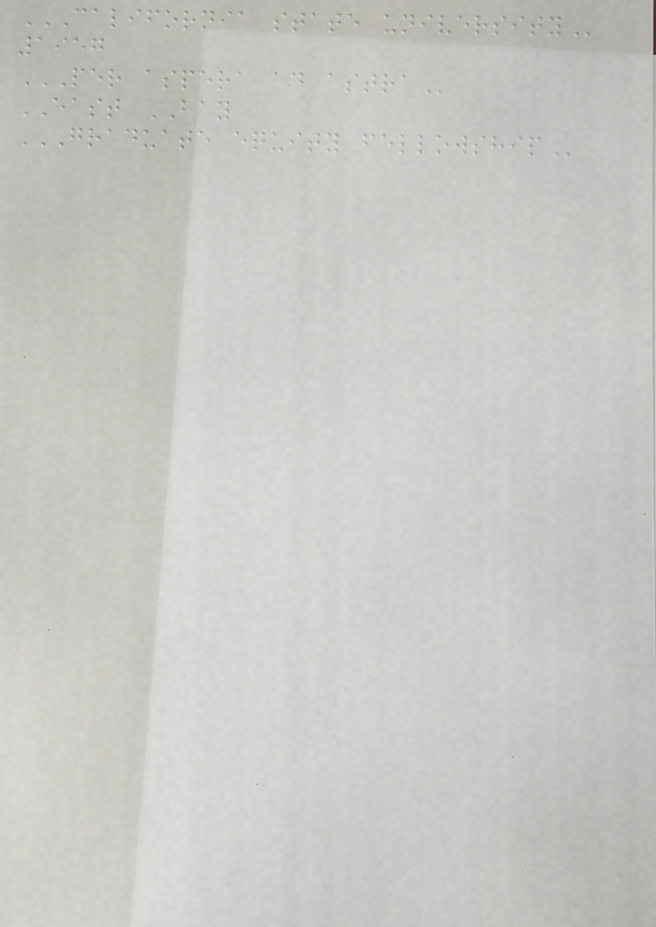CALIFORNIA STATE UNIVERSITY
1957
PER ASPERA AD ASTRA
EAST BAY
GRADUATE EQUITY FELLOWSHIP
